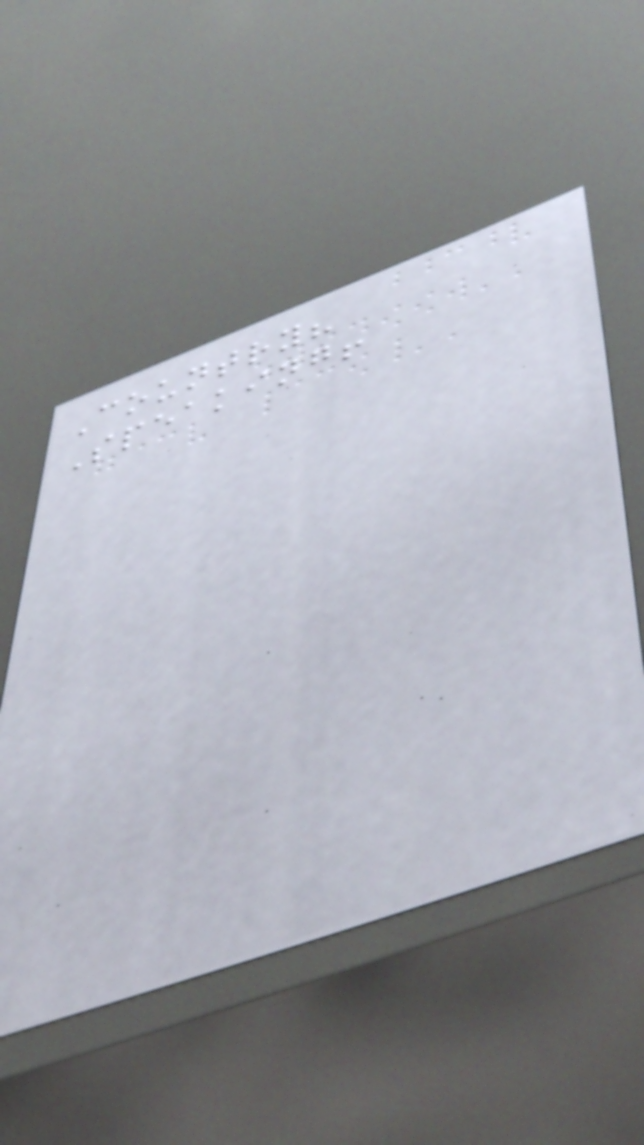Country?
Speaking!
